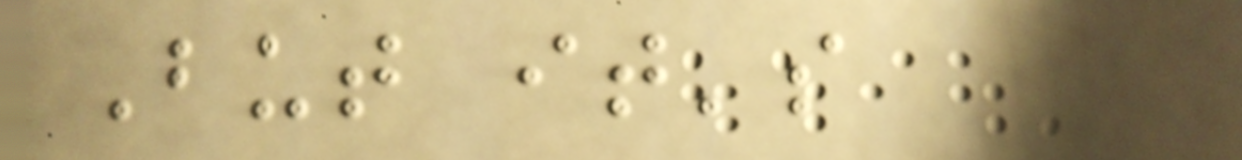But it's
